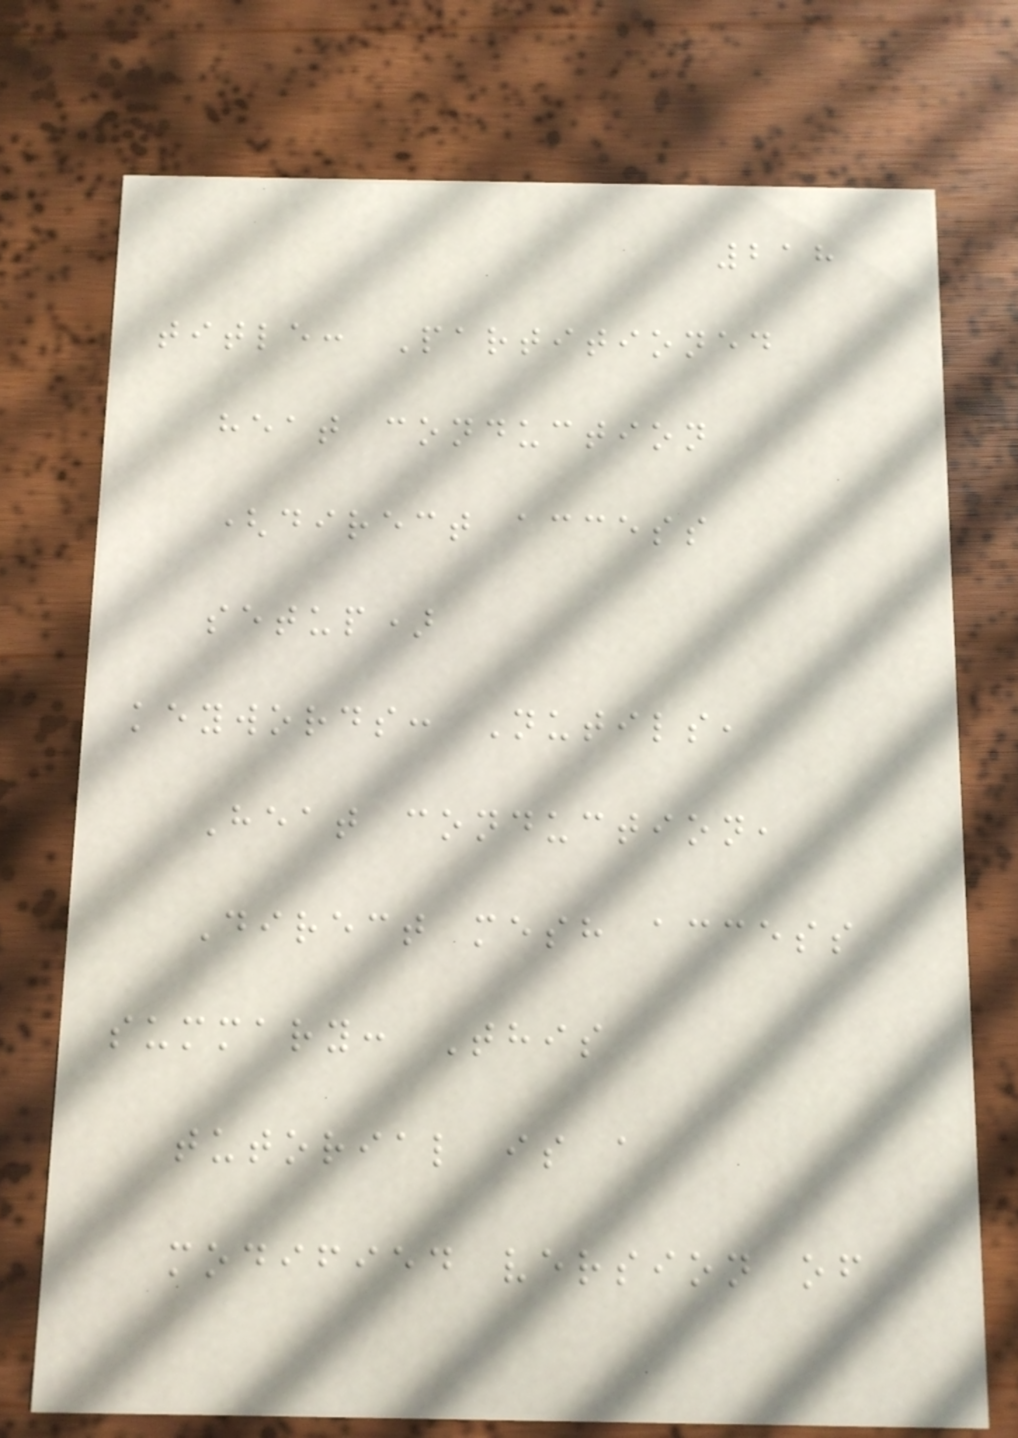218
title: Partitioned
heat conduction
(direct access
setup)
keywords: Nutils,
Heat conduction,
Direct mesh access
summary: This
tutorial is a
modified version of
